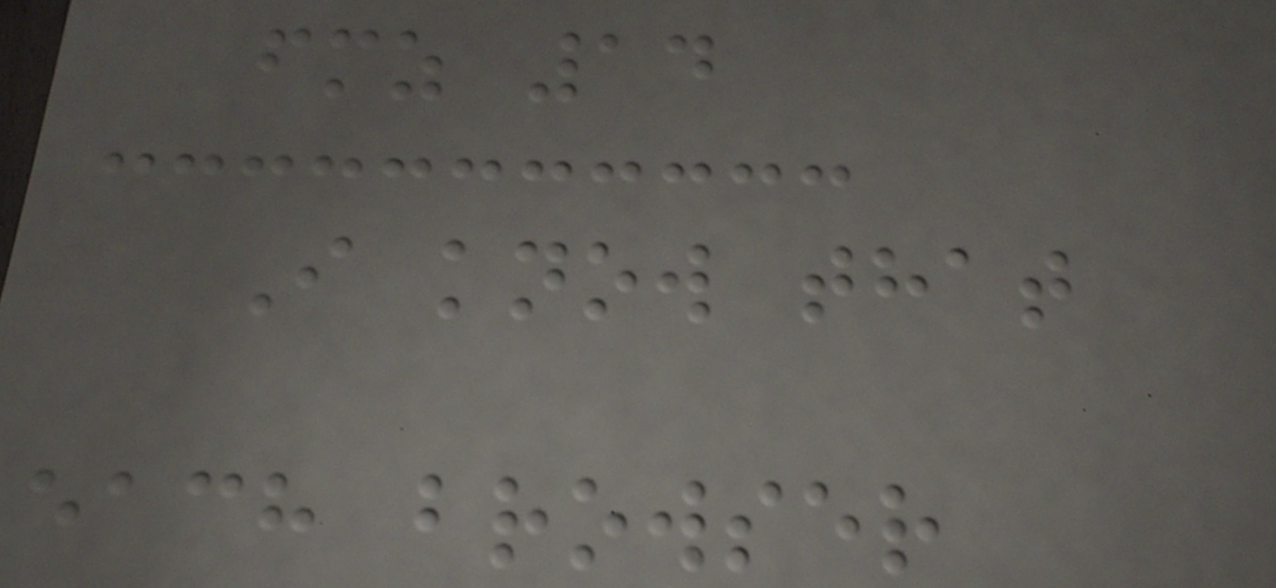fmz 14
I know that
each browser
